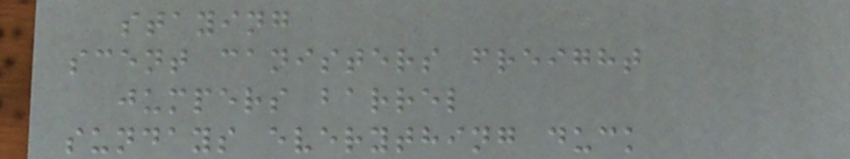staying
scent canisters freight
jumpers barrel
sundays everything duck
